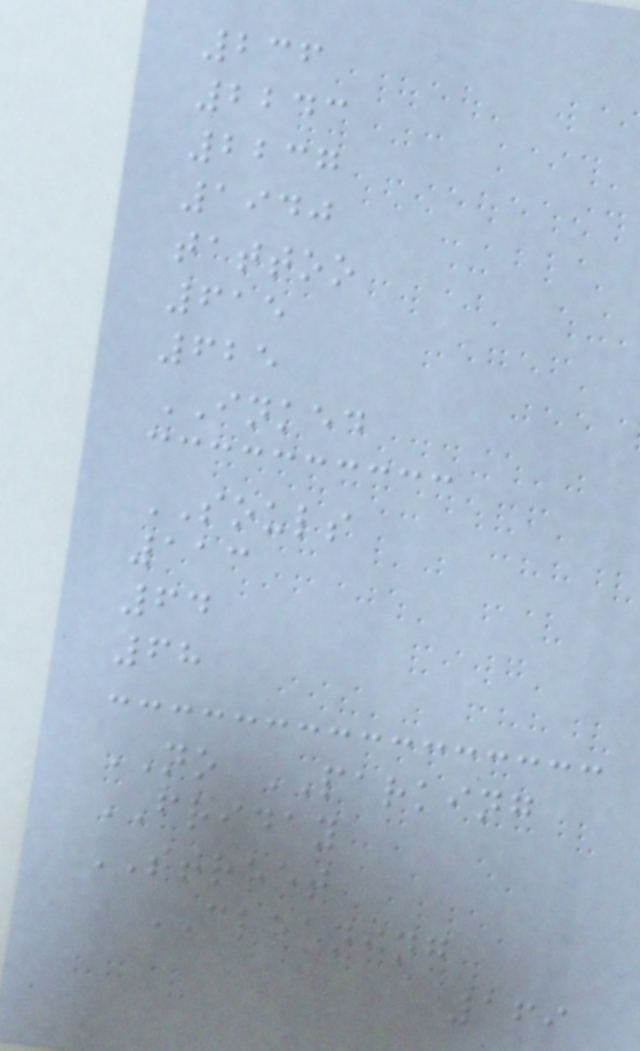236
2243
2237
1940
tattoo
615
625
INKED
SOULS
113
64
68
NO PARKING
FRIDAY
STREET
CLEANING
169
